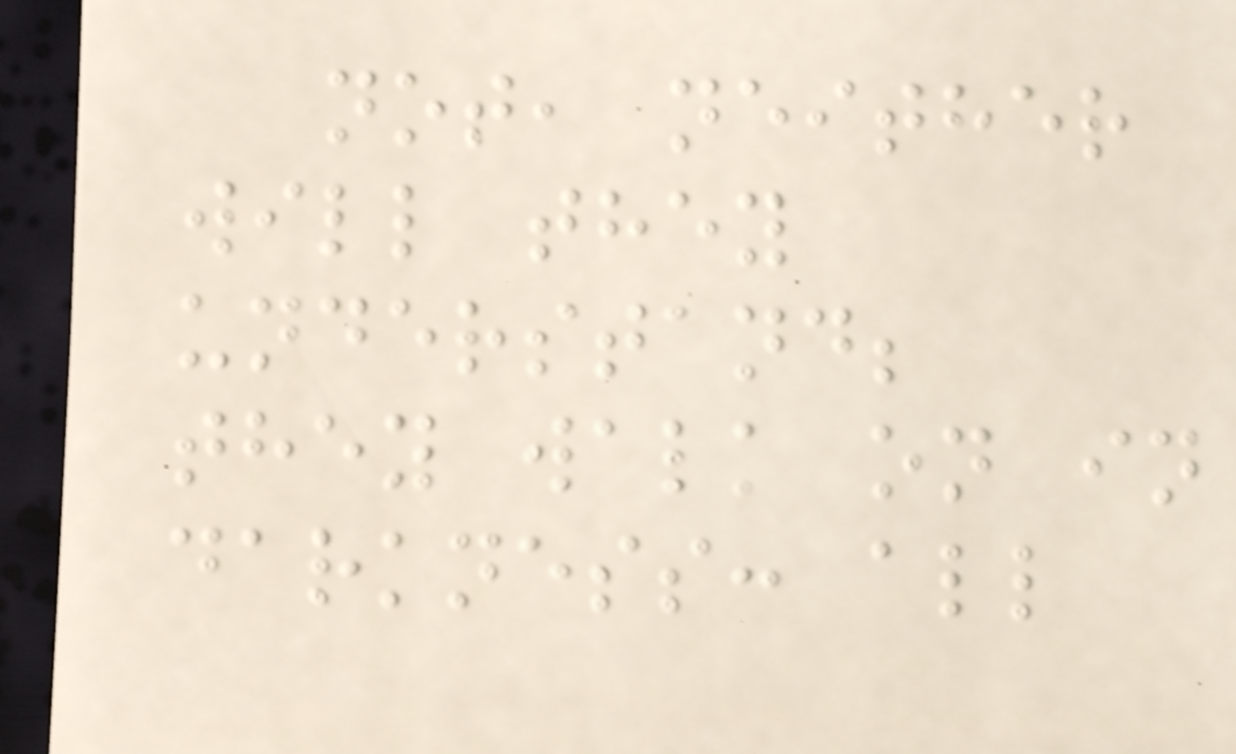not, neither
will they
understand;
they walk on in
darkness: all
